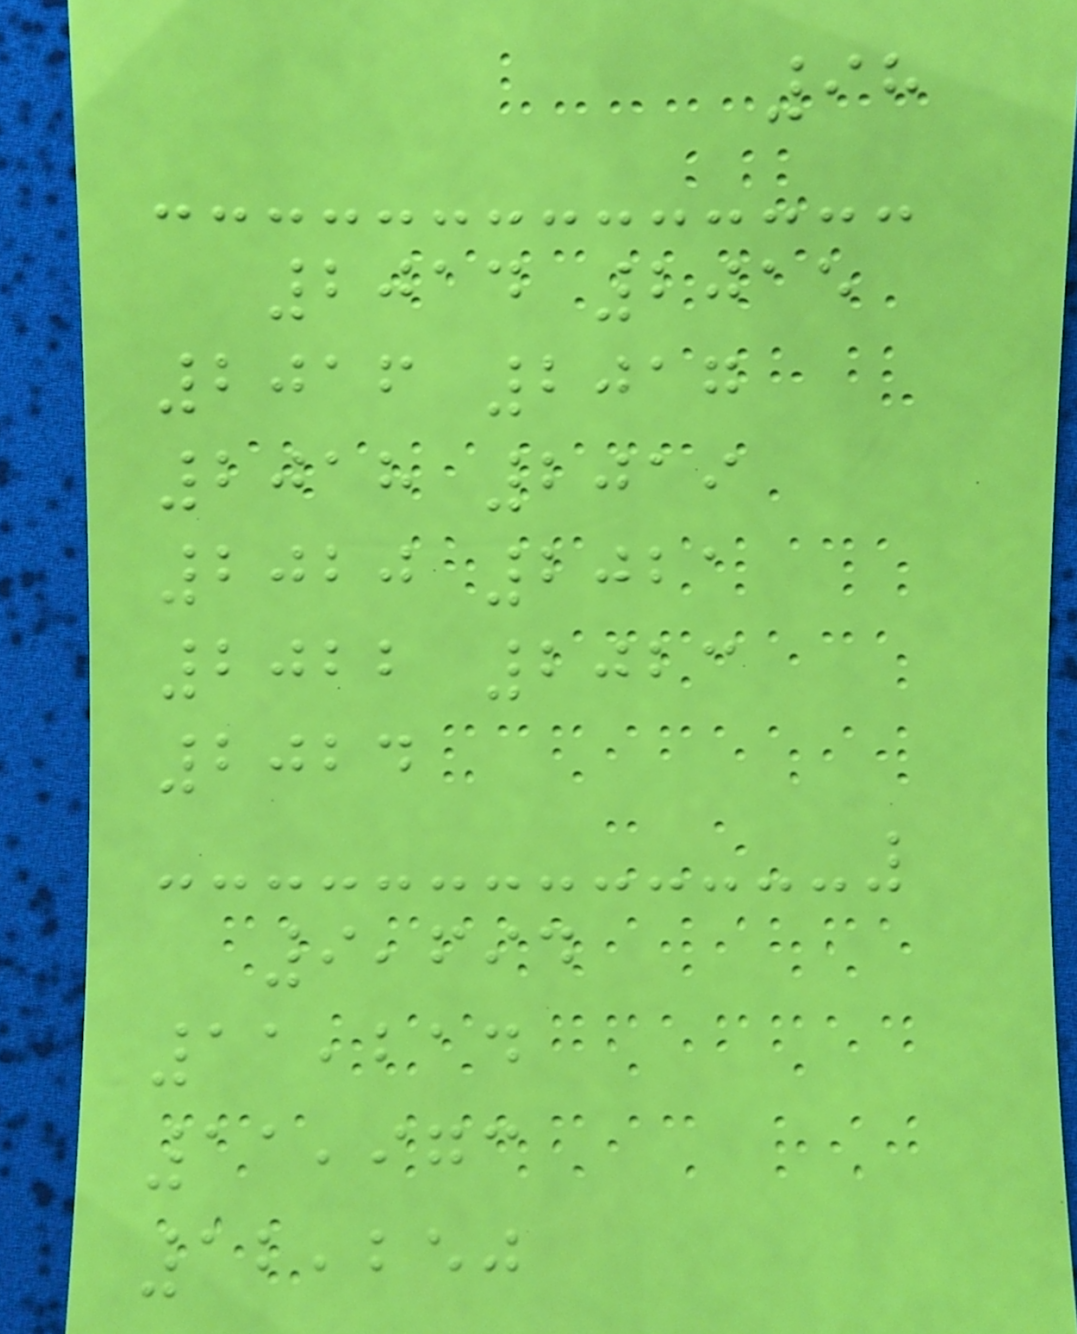98
2014 2015
2016 2017
2018 2019
2020 2021
2022 2023
2024
9,694
11,214
11,973
12,250
